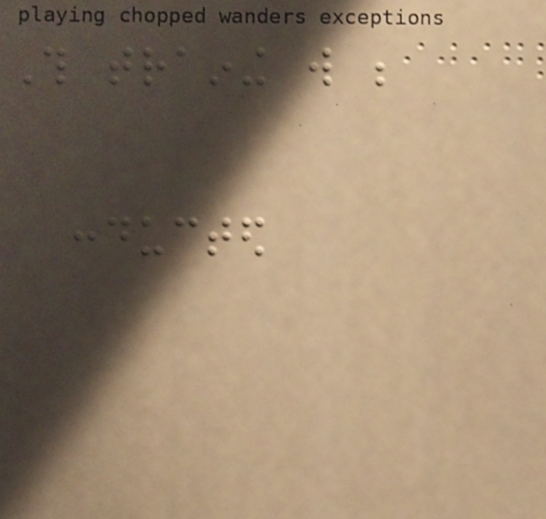This training will be
conducted
